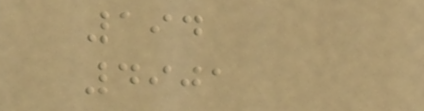194
4901
